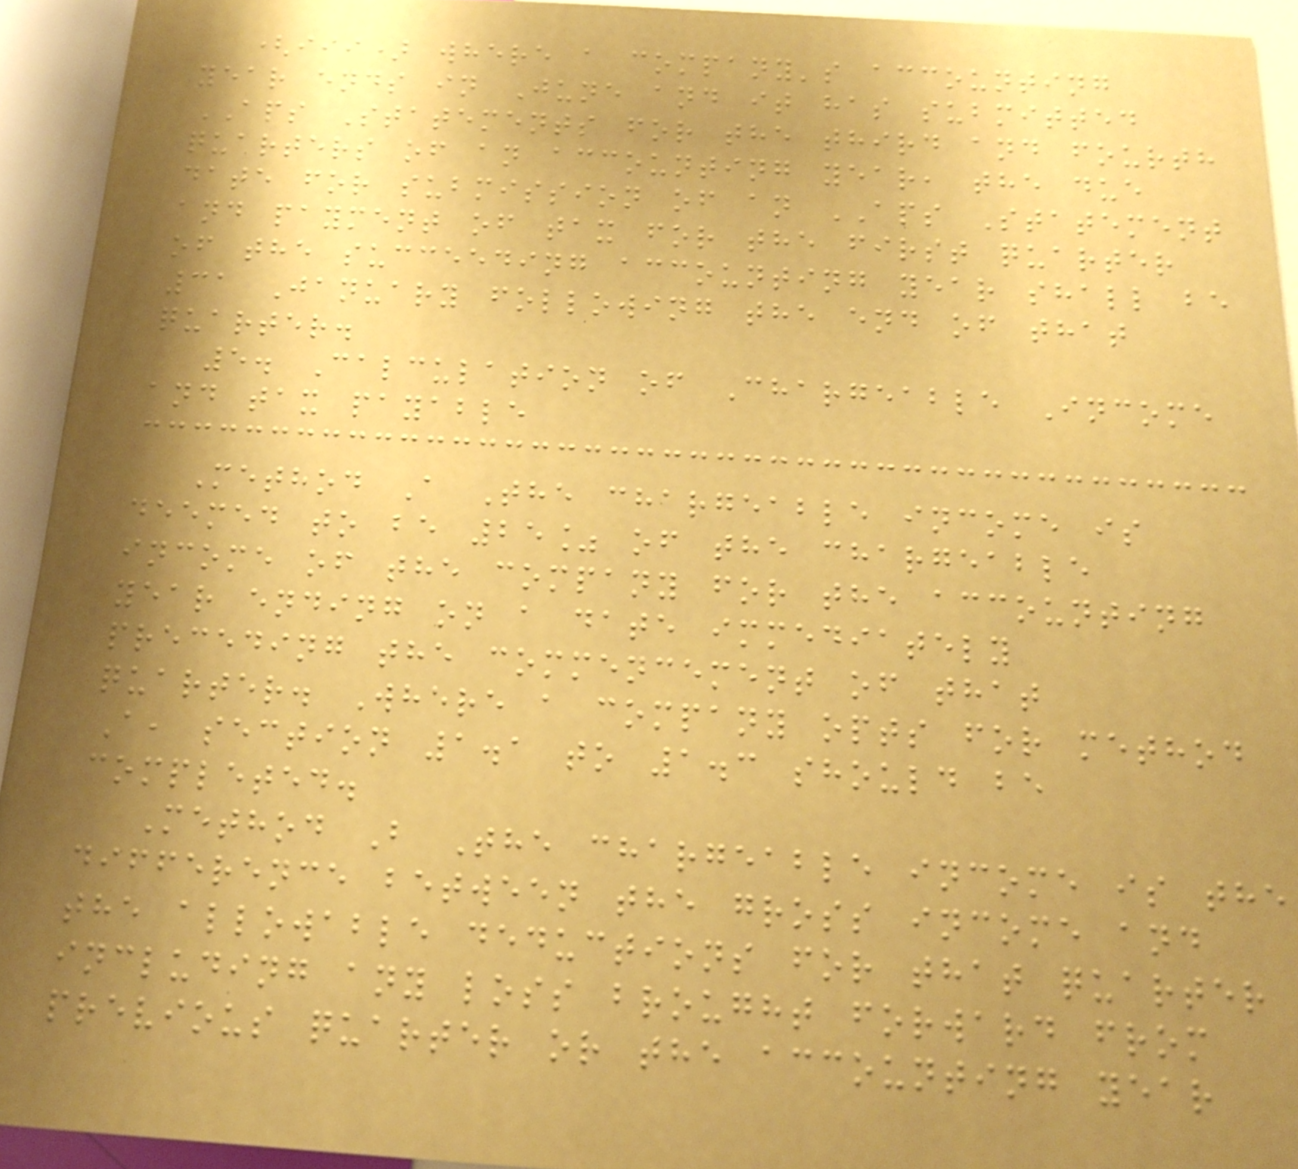(iii) where a company's accounting
year ends in June and it has submitted
APS Statements for the third and fourth
quarters of an accounting year, the due
date for submission of an APS Statement
and payment of tax for the first quarter
of the succeeding accounting year shall be
31 January following the end of that
quarter.
5. Calculation of Chargeable Income
and tax payable
Method A The chargeable income is
deemed to be 25% of the chargeable
income of the company for the accounting
year ending on a date immediately
preceding the commencement of that
quarter. Where a company opts for method
A, section 1.1 to 1.3 should be
completed.
Method B The chargeable income is the
difference between the gross income and
the allowable deductions for that quarter
including any loss brought forward from
previous quarter or the accounting year
